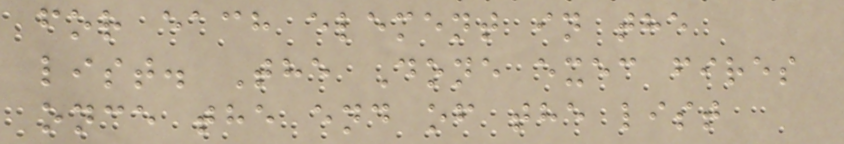for each element in the
list. The Done exec fires
once the end of the list
